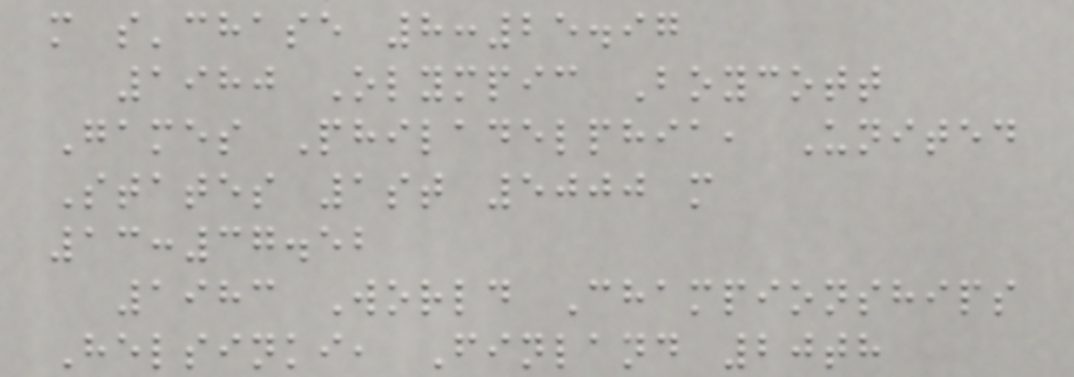m s'chase 8:25.97
1980 Olympic Boycott
Games Philadelphia, United
States 1st 5000 m
13:37.52
1983 World Championships
Helsinki, Finland 20th
